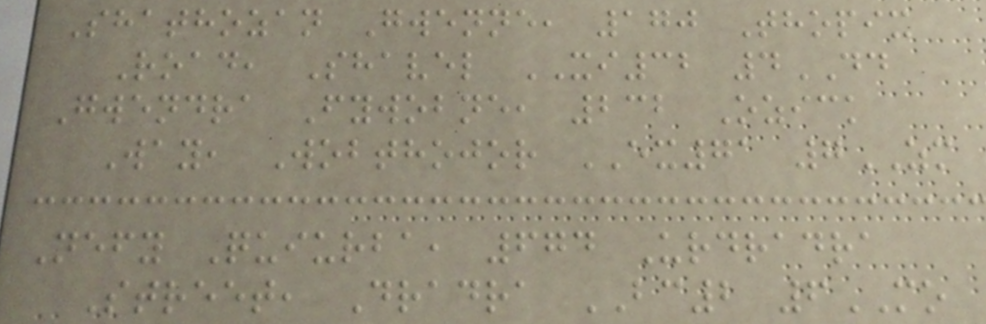Shathozan Gwenne, 170 Thopix
Road, Shavel XI32 4DD
Gwendra Fywobne, 232 Ozick
Way, Wobthojor EX71 7ZM
Nefy Quiurba, 674 Urdradra
Street, Dradra BC2 6MO
